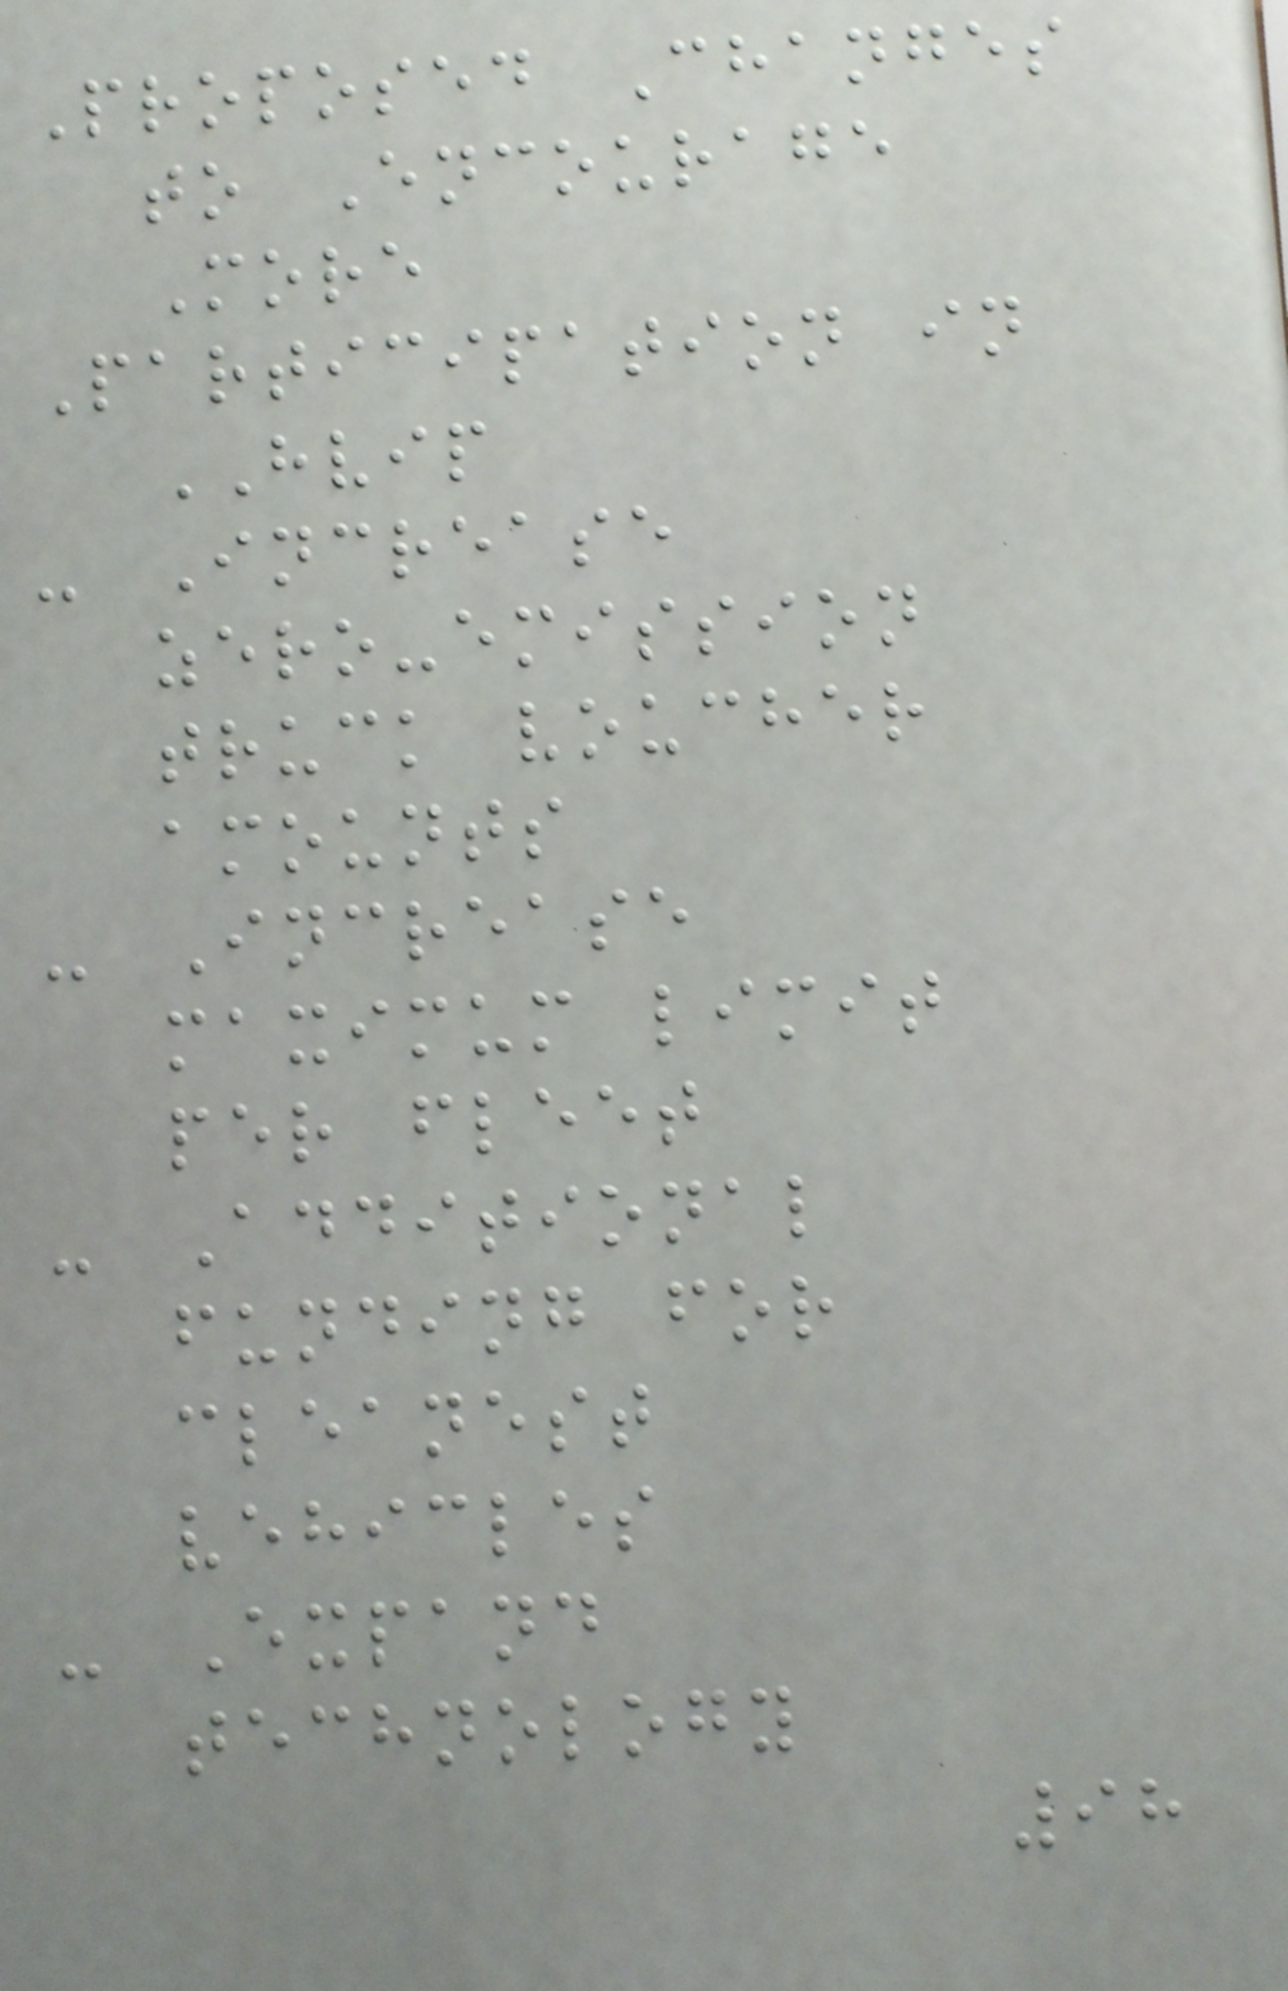Proposed Changes
to Encourage
More
Participation in
HVIP
- Increase
zero-emission
truck voucher
amounts
- Increase
maximum limit
per fleet
- Additional
funding for
cleanest
vehicles
- Expand
technology
98
